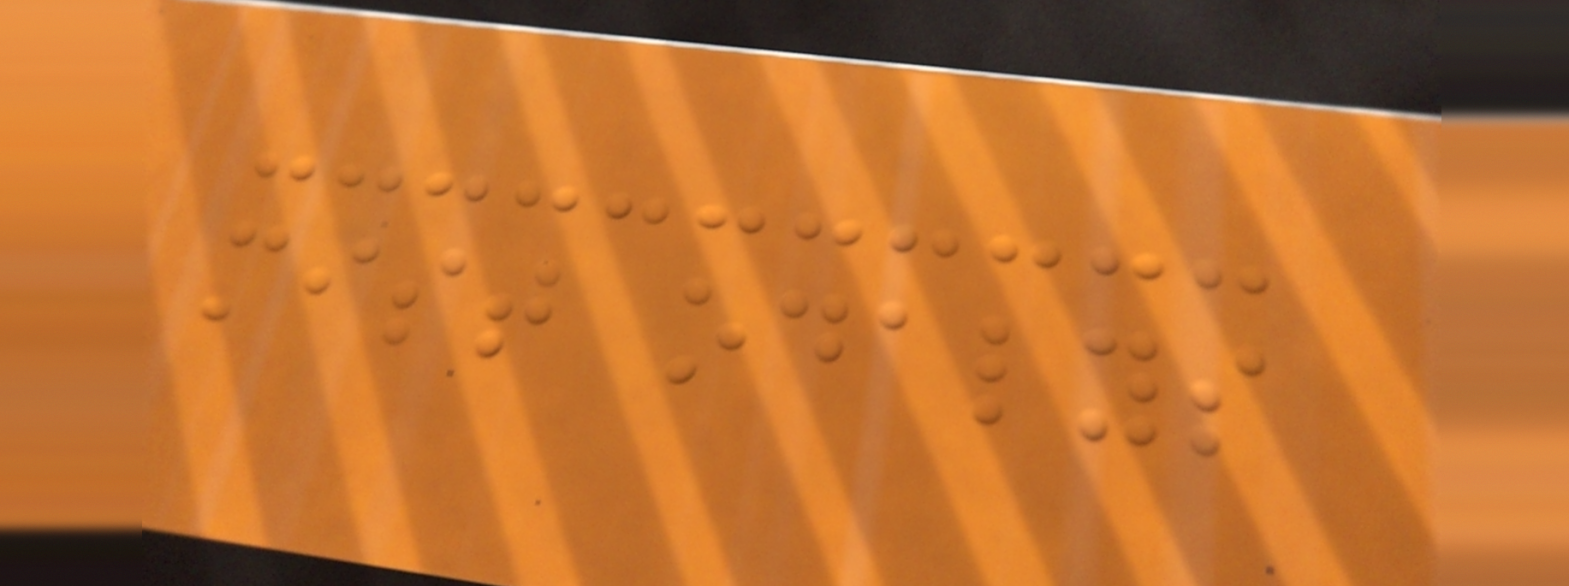mist odalys
